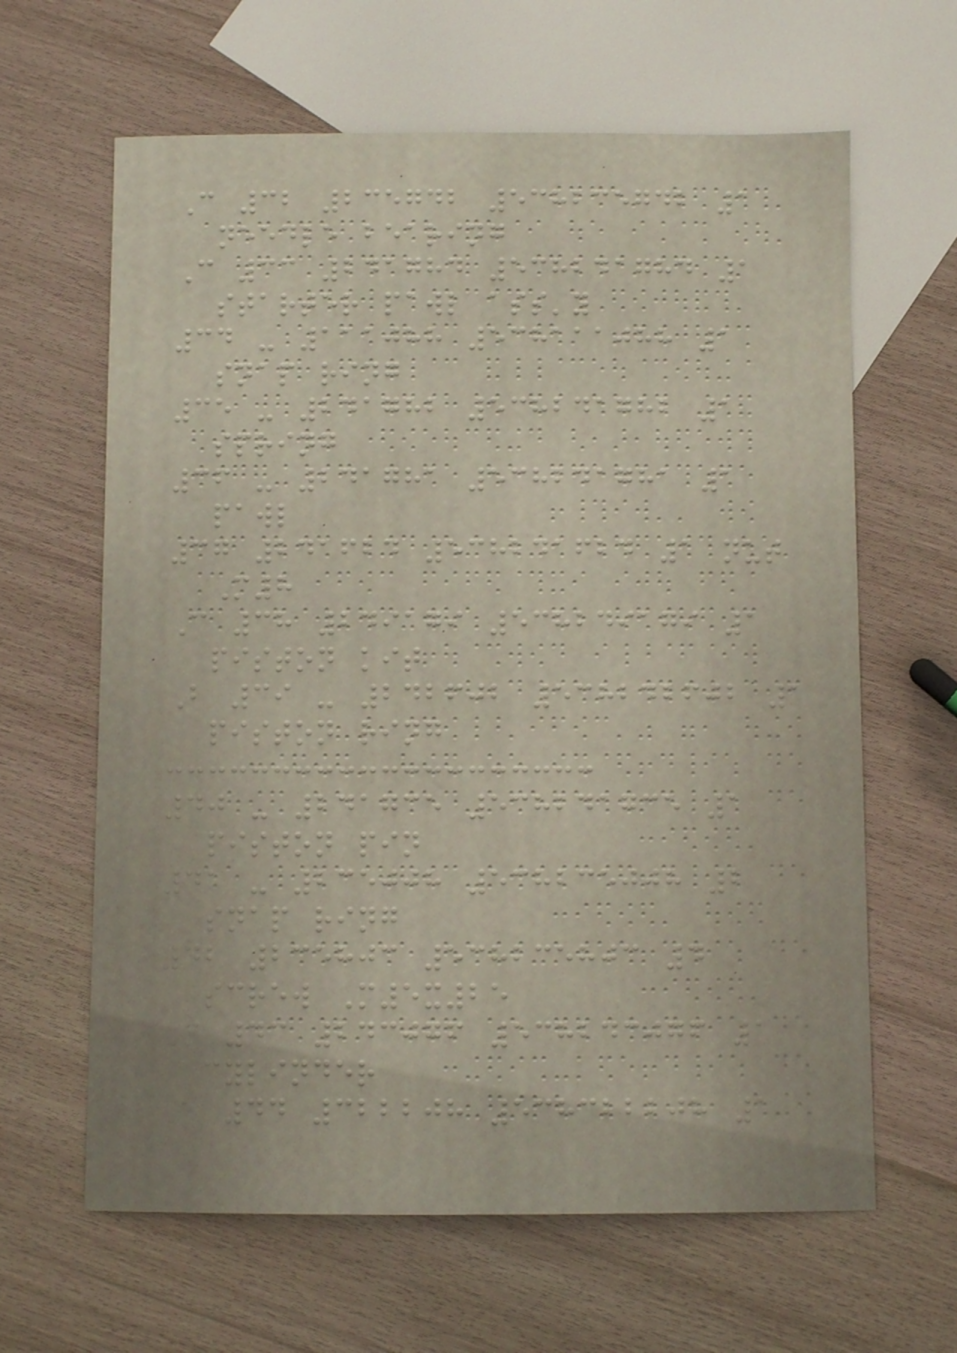C 32 235742 538235742 1
needle bearing
C 33 241784 538241784 1
starter pawl ass'y
34 - 111088 538111088 1
snap ring
35 - 241782 538241782 1
spring
36 - 241781 538241781 1
pawl
37 241624 538241624 1 nut
M8
C 38 249179 538249179 1
piston kit
B 39 - 242602 538242602 1
piston ring
40 - 241735 538241735 1
piston pin
41 - 235008 538235008 2
snap ring
42 235803 538235803 4
screw M5x25
C 43 243076 538243076 1
cylinder
A 44 322208 538322208 1
